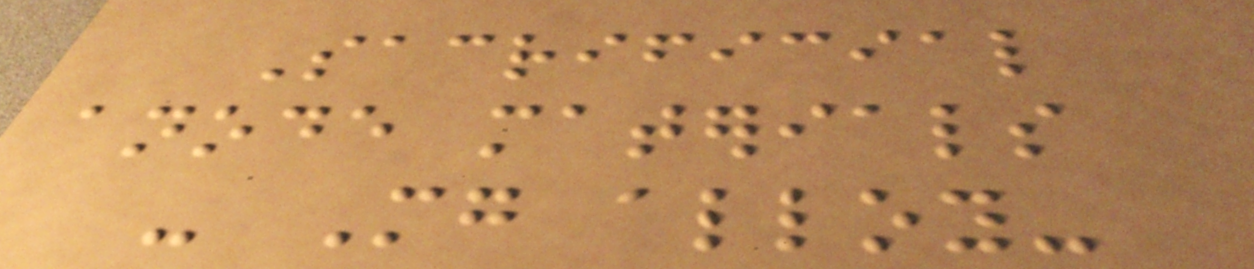Sacrificial
anode materials
- Mg alloy-
